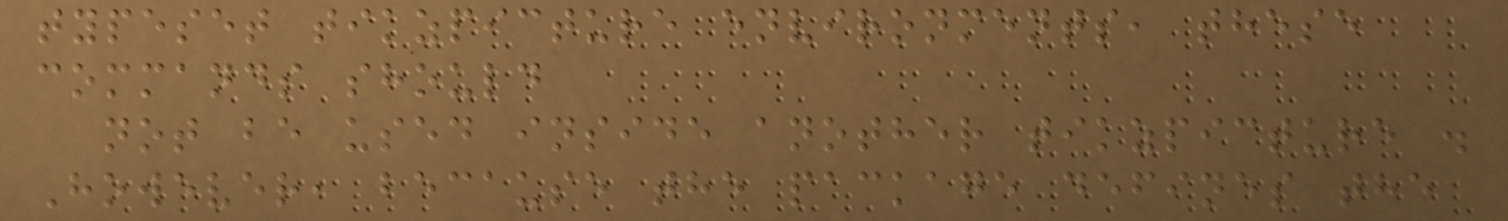typeset tikzpicture environments, these
commands should
not be used inside another tikzpicture .
However, because the package defines the
